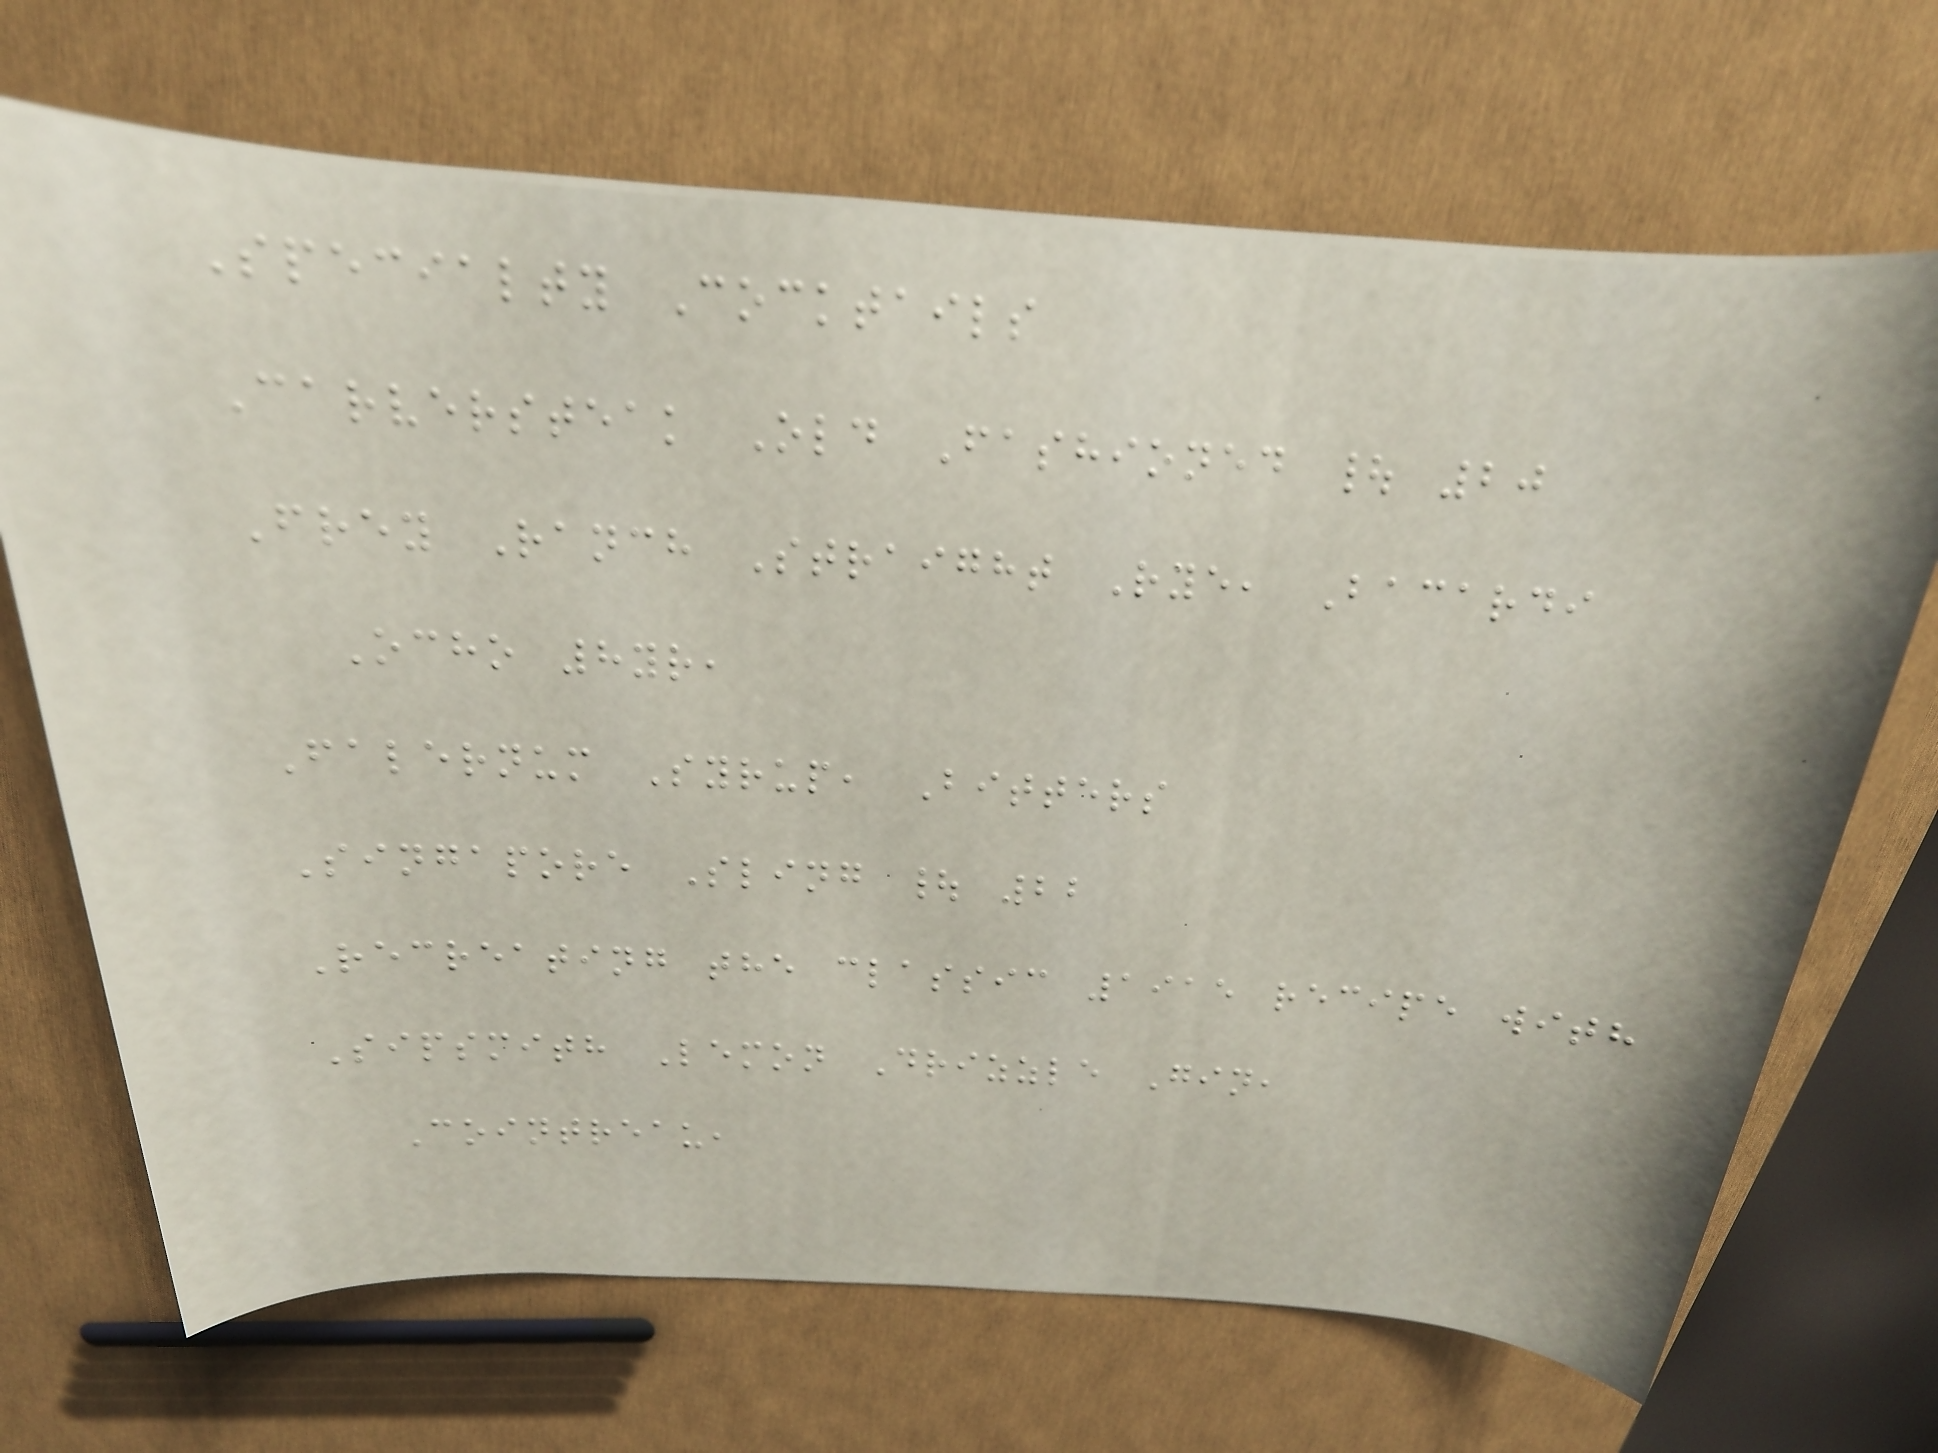Specialty Cocktails
Carversteak Old Fashioned | 20
Frey Ranch Straight Rye, Bacardi
Ocho 8yr,
Falernum Syrup, Bitters
Singapore Sling | 22
Recreating the classic 1915 recipe with
Sipsmith Lemon Drizzle Gin,
Cointreau,
